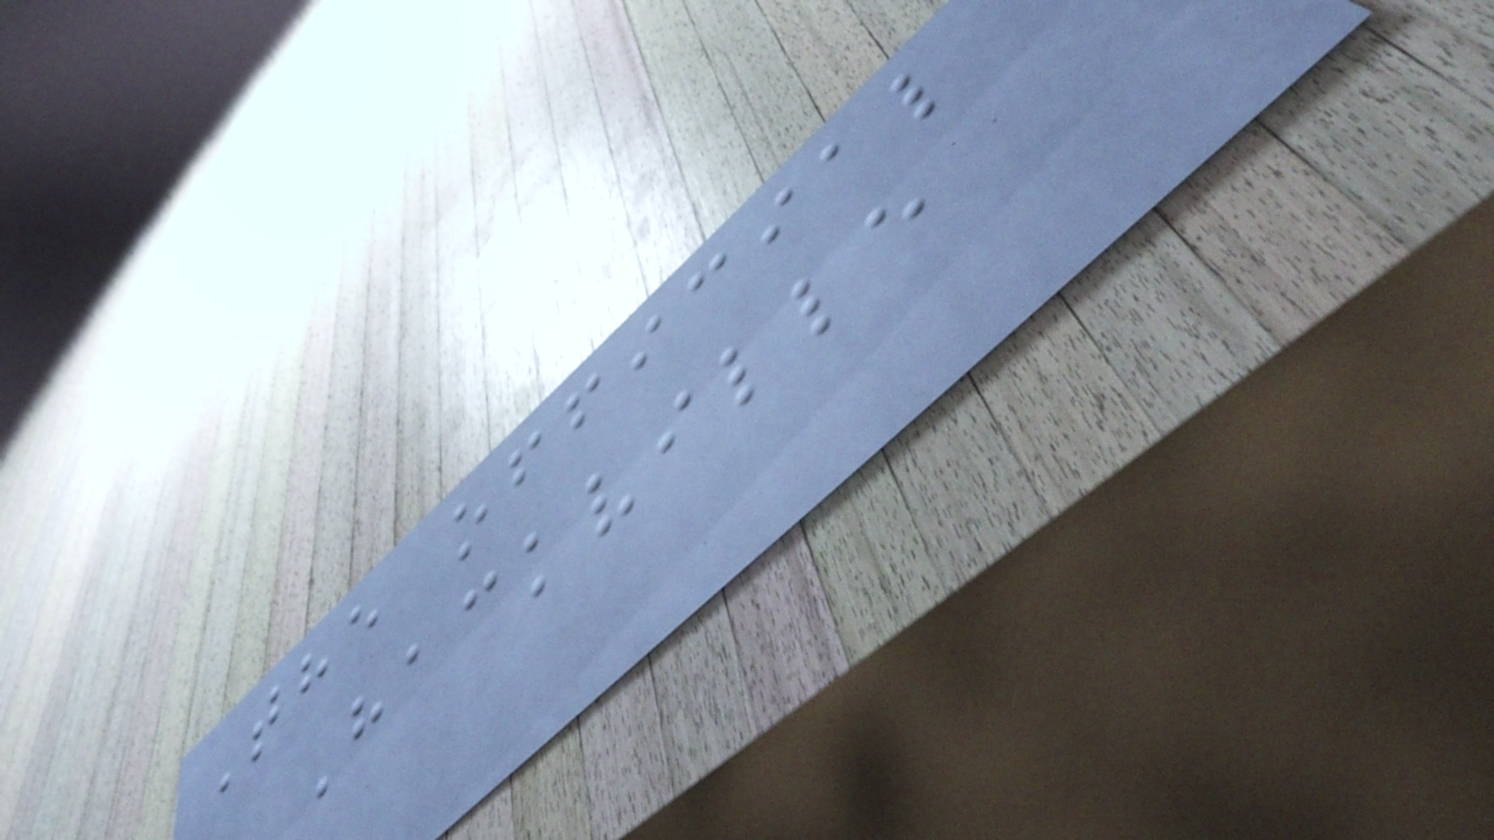The official
Hackville
